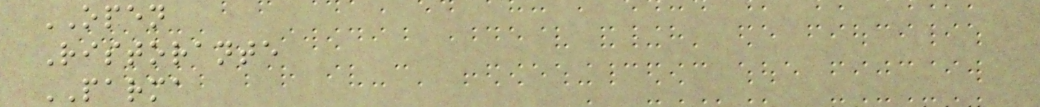OPEN
Ristorante
PARMA
